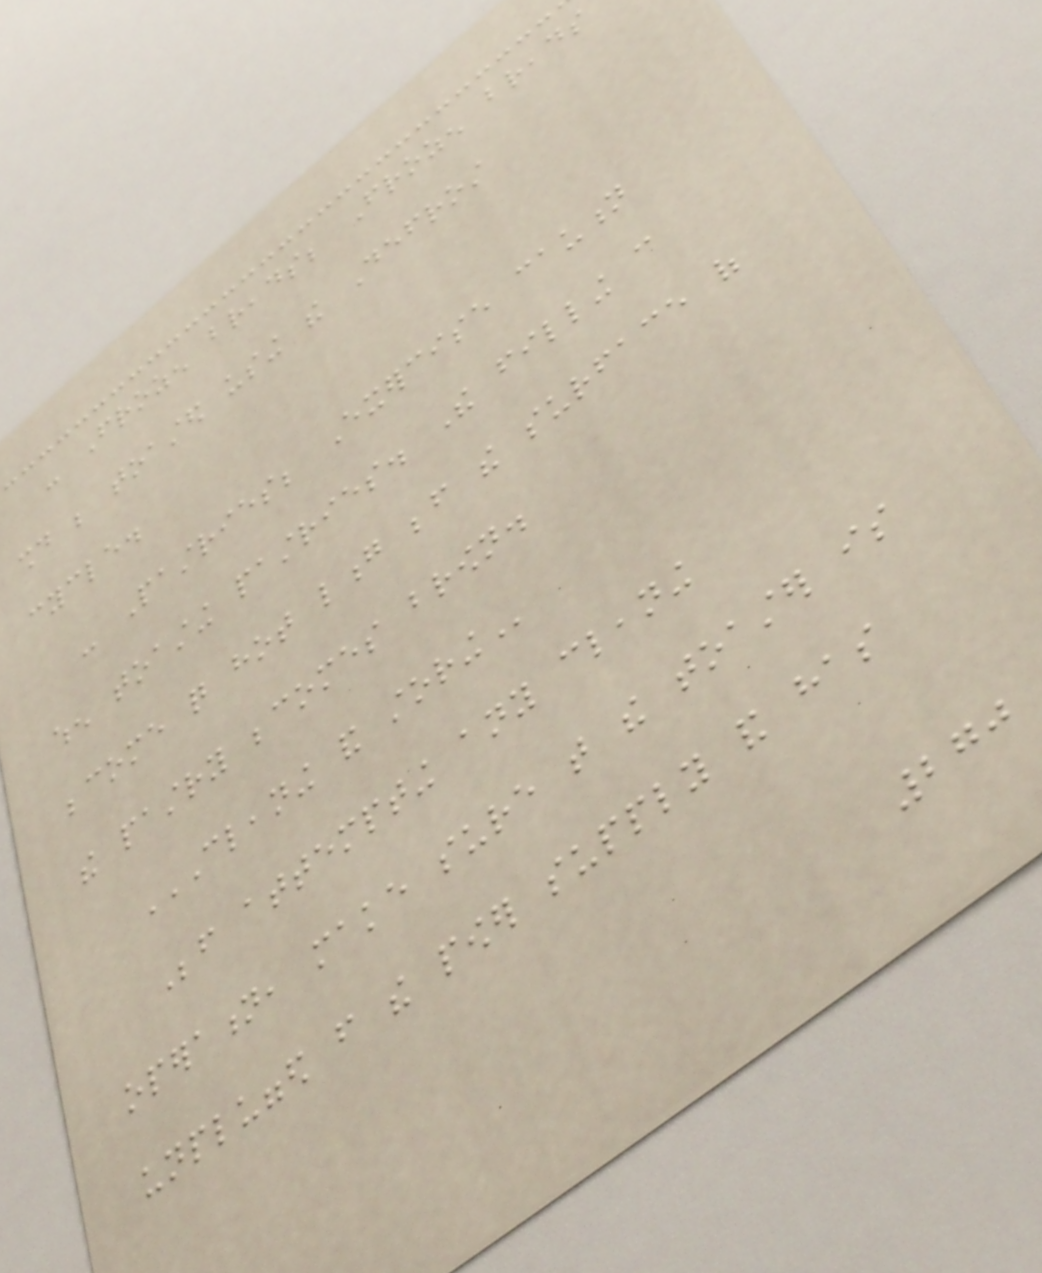- Frozen breads; Frozen breads
should be toasted using the Defrost
cycle.
- Pastries; Exercise caution
when toasting pastries. The filling can
become quite hot long before the surface of
the pastry becomes brown.
CLEANING AND STORING
Before attempting any cleaning
operation, make sure that the toaster is
unplugged from the power supply and has
270
